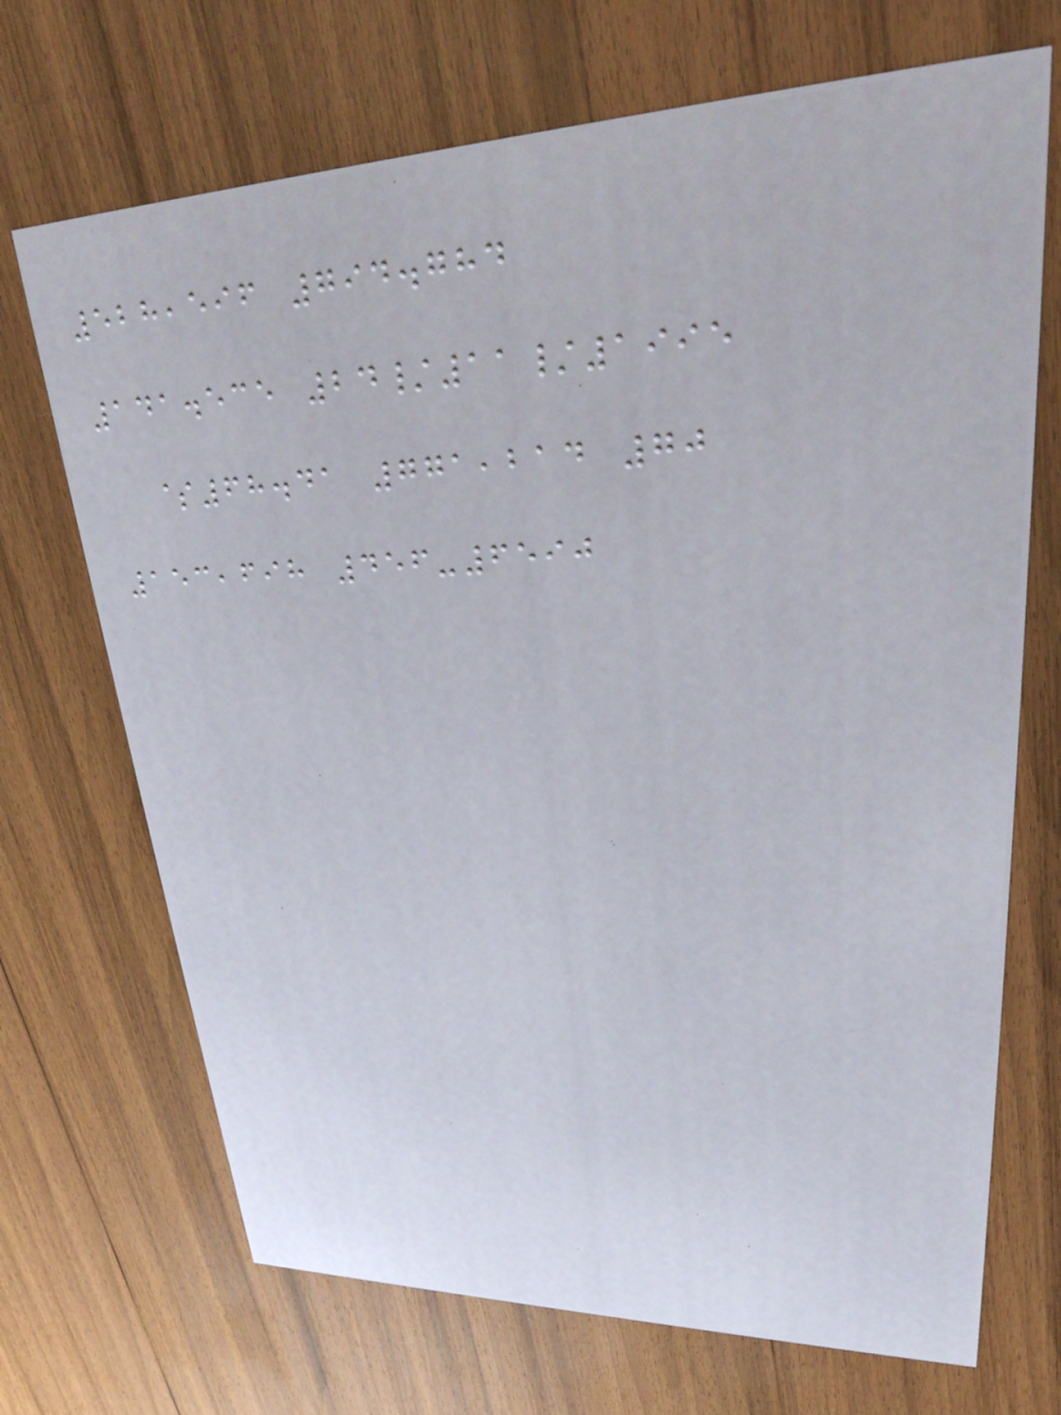528,596 794.784
141.535 24/11/1995
$68.41 771,214 70
153,698 456-6590
